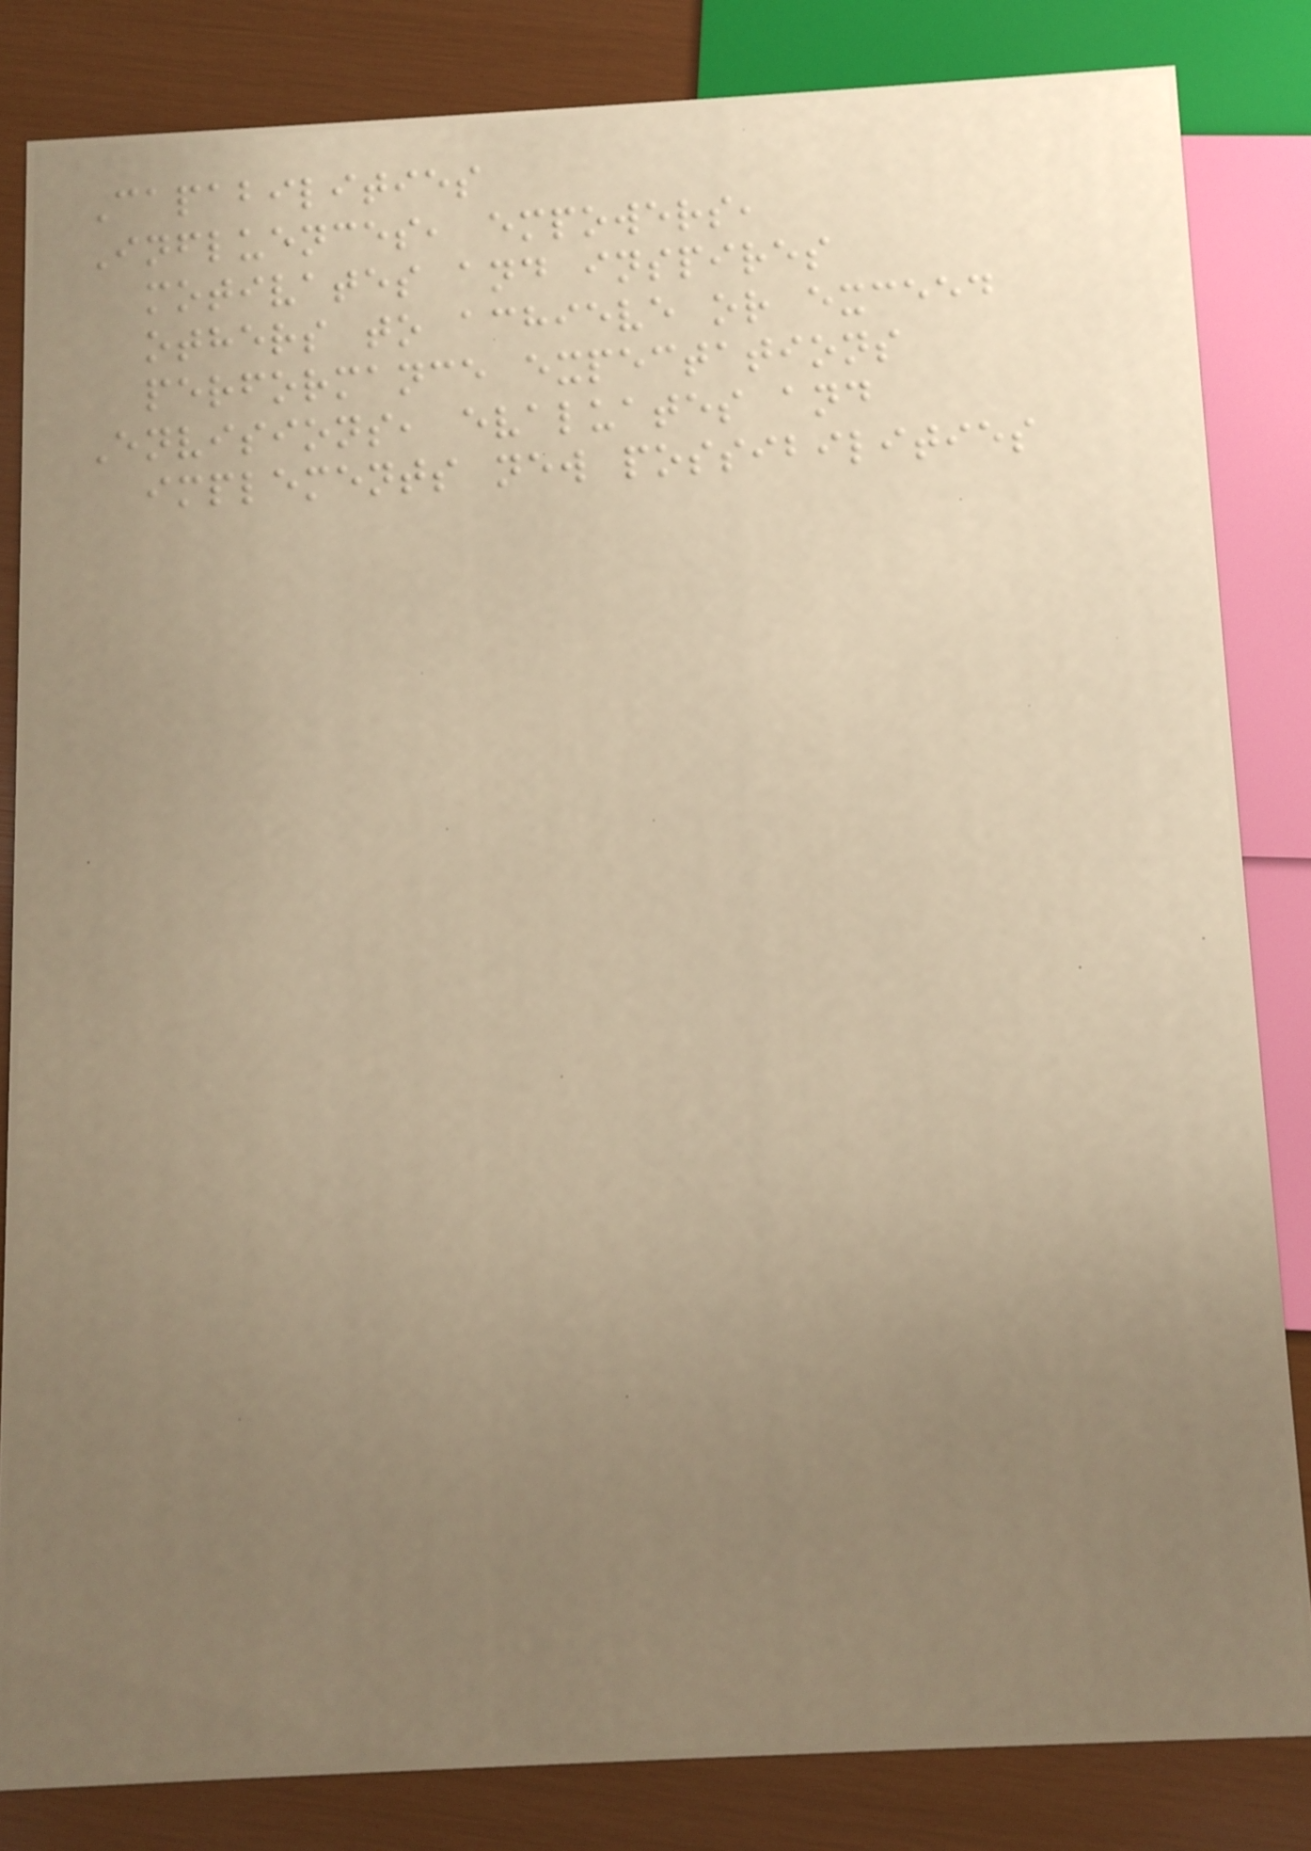Capabilities
Influences, empowers,
motivates and inspires
others to achieve or exceed
performance expectations
Envisions, evaluates and
implements new possibilities
